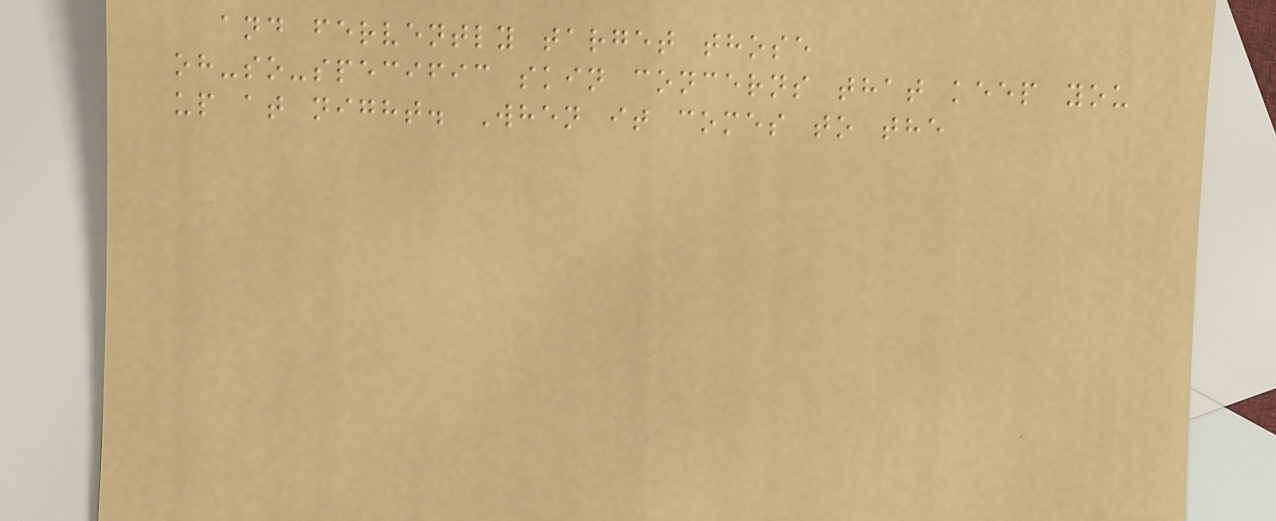and fervently target those
oh-so-specific skin concerns that keep you
up at night. When it comes to the
